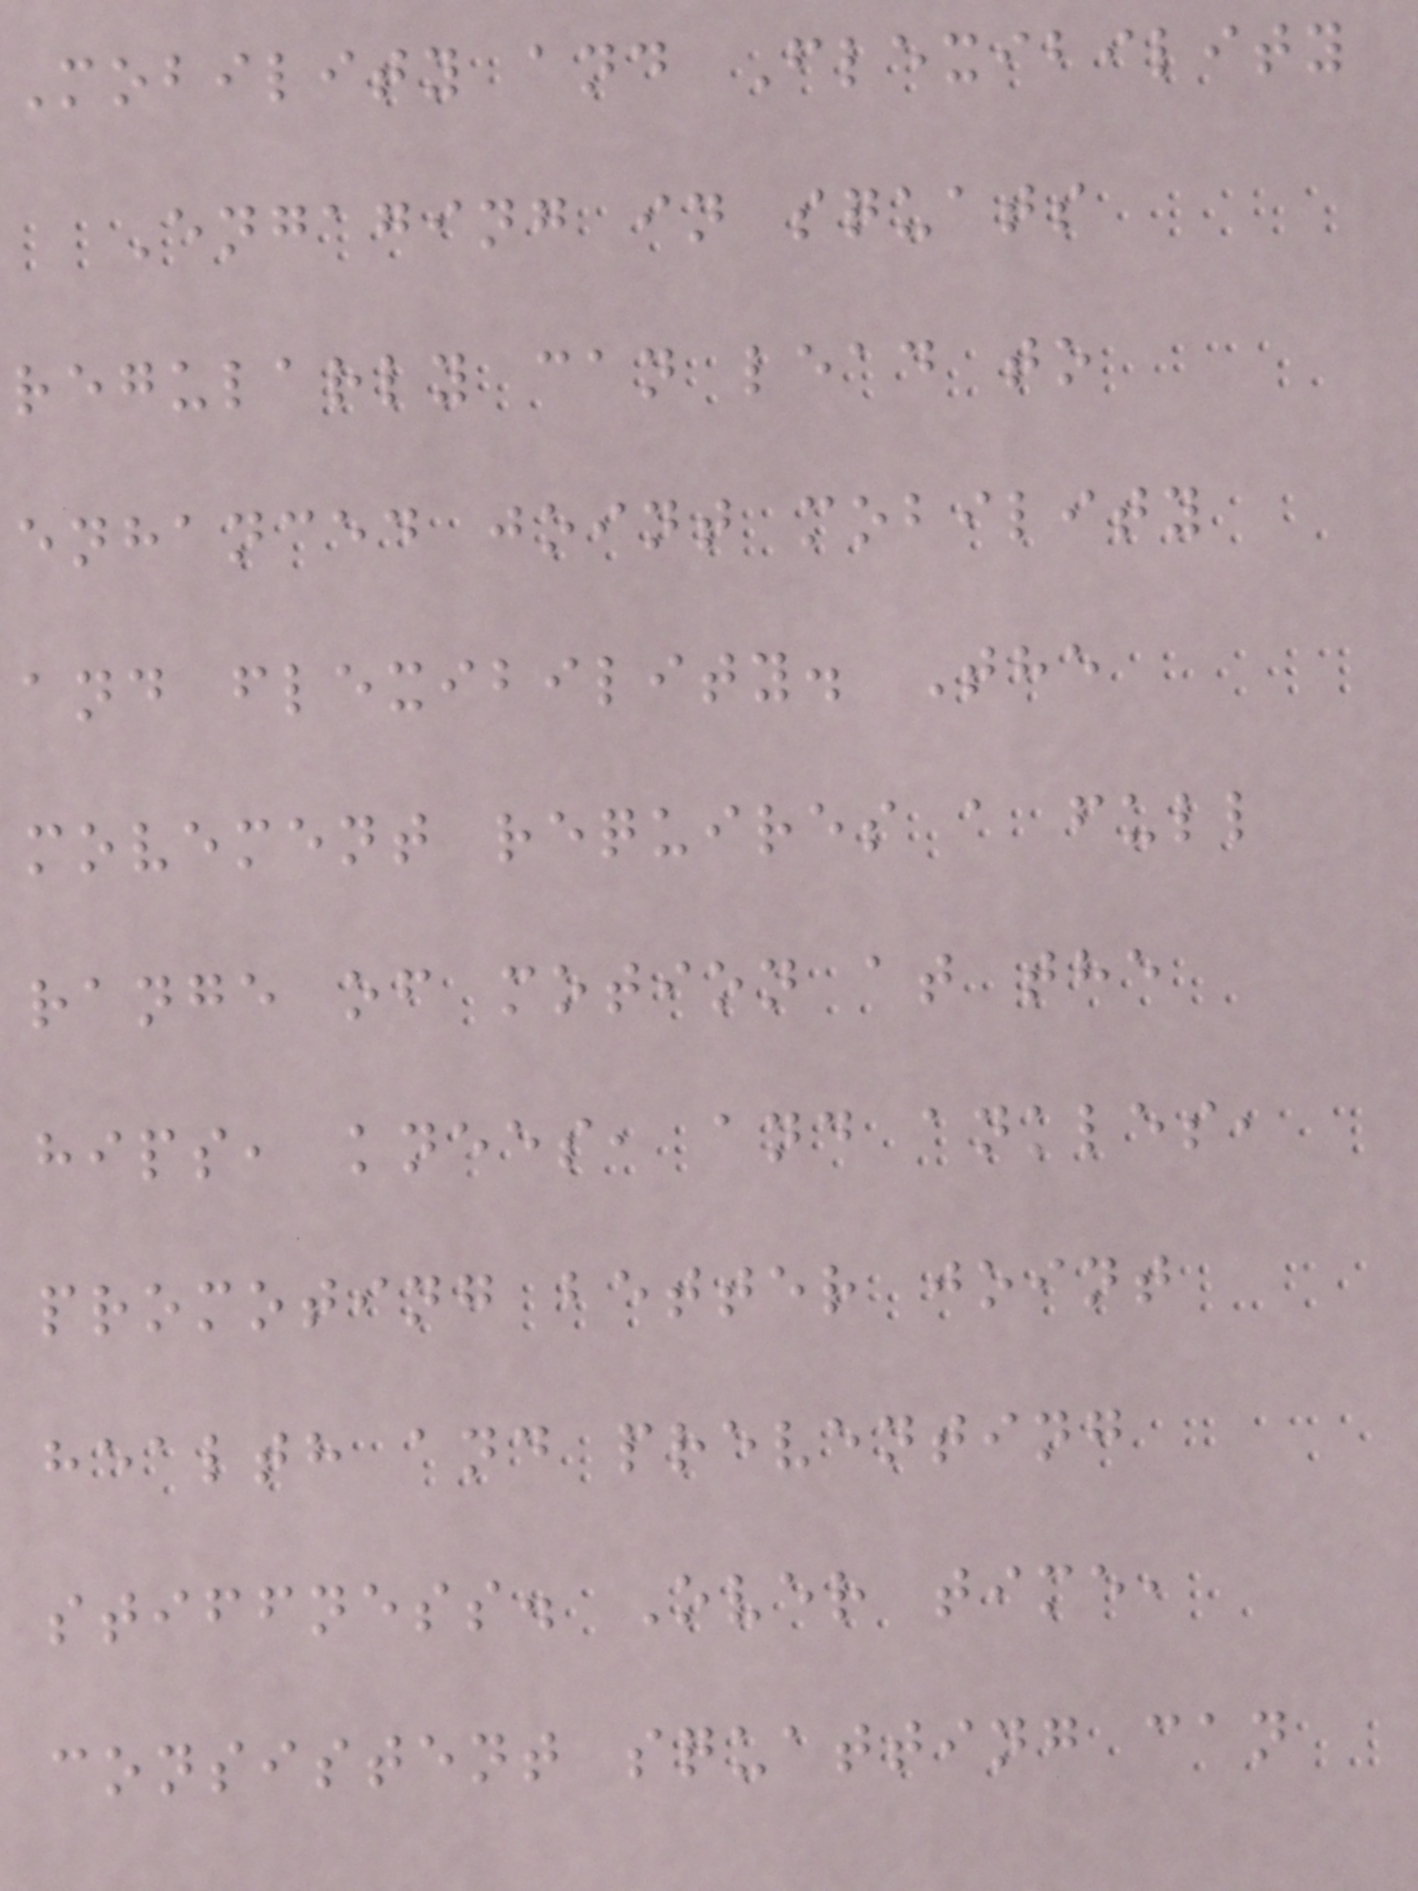Mobility and Flexibility
Engaging in squats
regularly can lead to
enhanced joint mobility
and flexibility. The
movement requires a full
range of motion at the
hips, knees, and ankles,
promoting better joint
health and preventing
stiffness. Over time,
consistent squatting can
